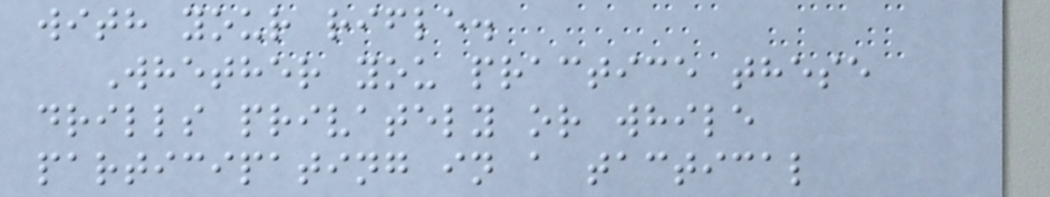with your rifle.
Whether you practice these
drills privately or while
participating in a tactical
